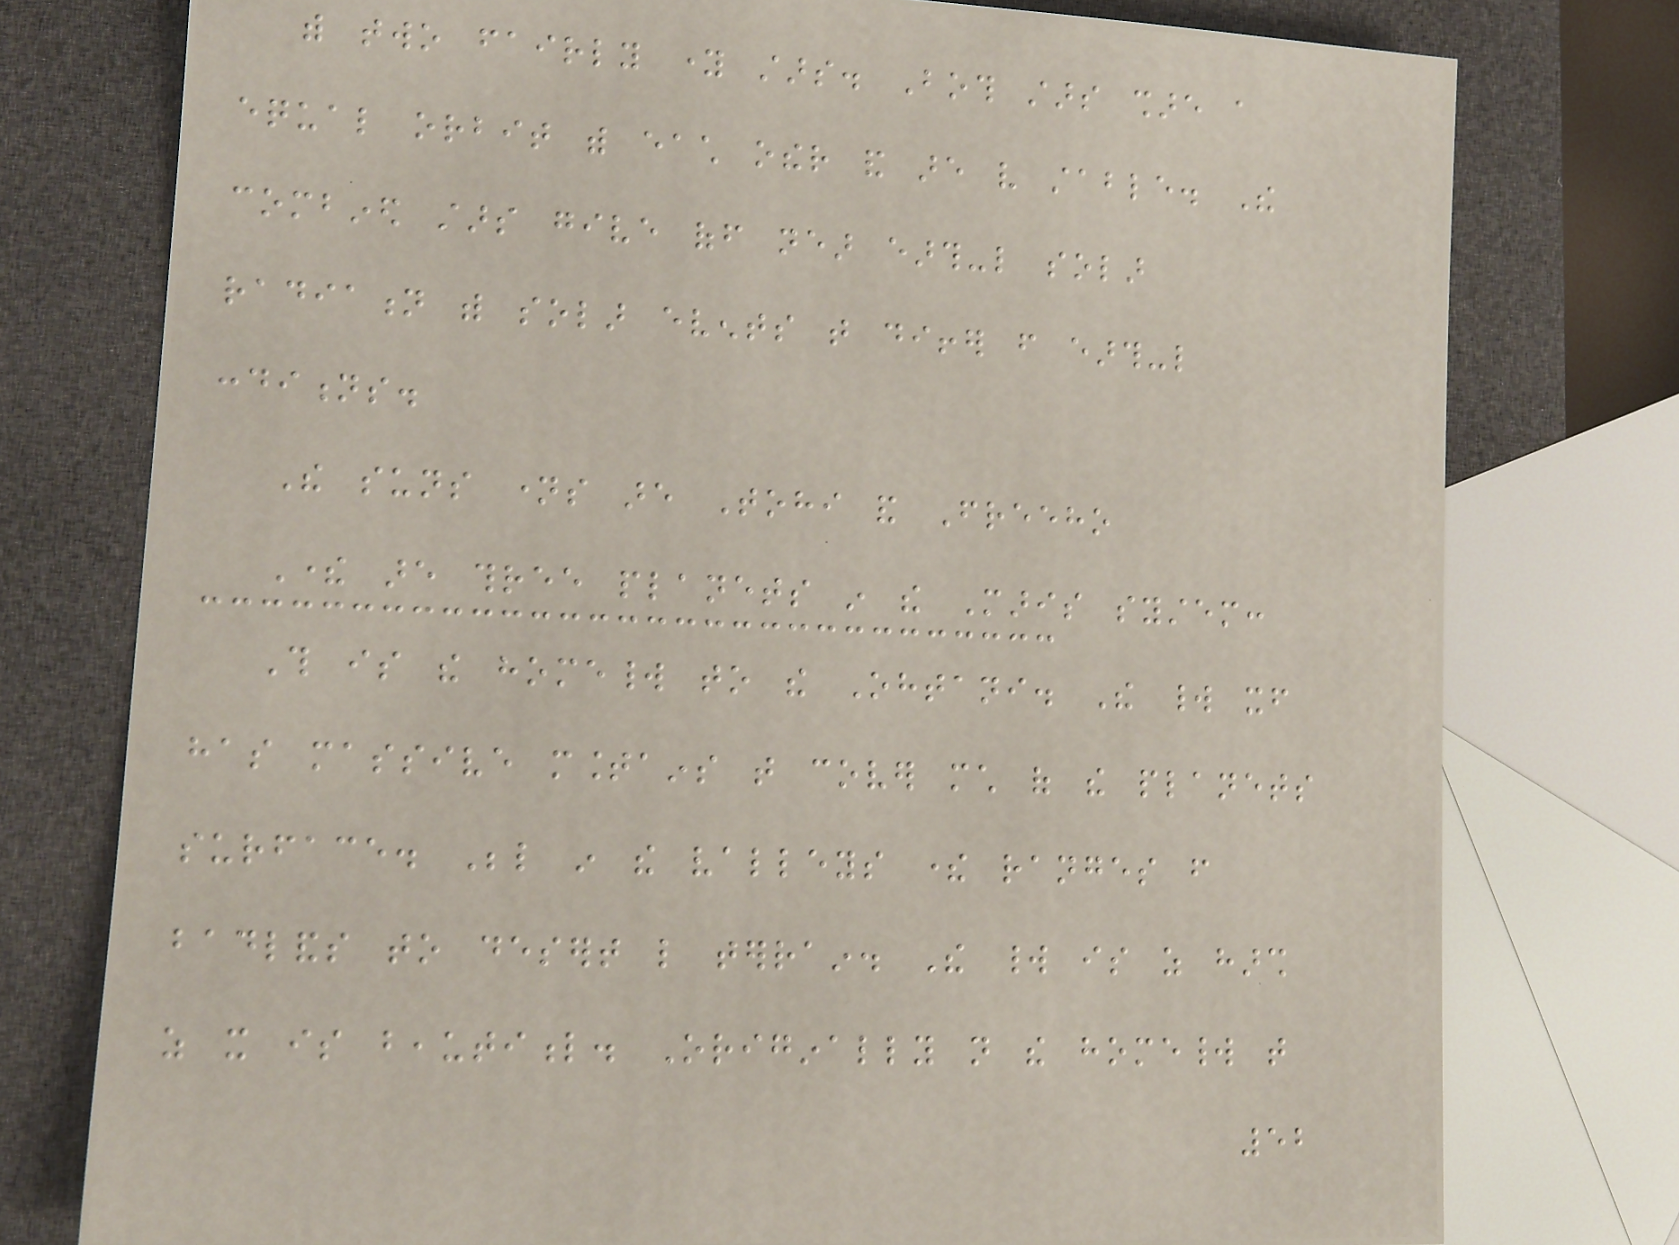with two fairly young stars. Both stars share a
equal orbit with each other and are very stable. The
combined stars give off near earth-like solar
radiation with solar events that differ from earth-like
conditions.
The suns names are Tohi and Freeho
There are three planets in the Maris system:
This is the homeworld to the Ohtani. The world itself
has massive mountains that cover much of the planets
surface. Below in the valleys there ranges from
badlands to desert like terrain. The world is as harsh
as it is beautiful. Originally not the homeworld that
52
